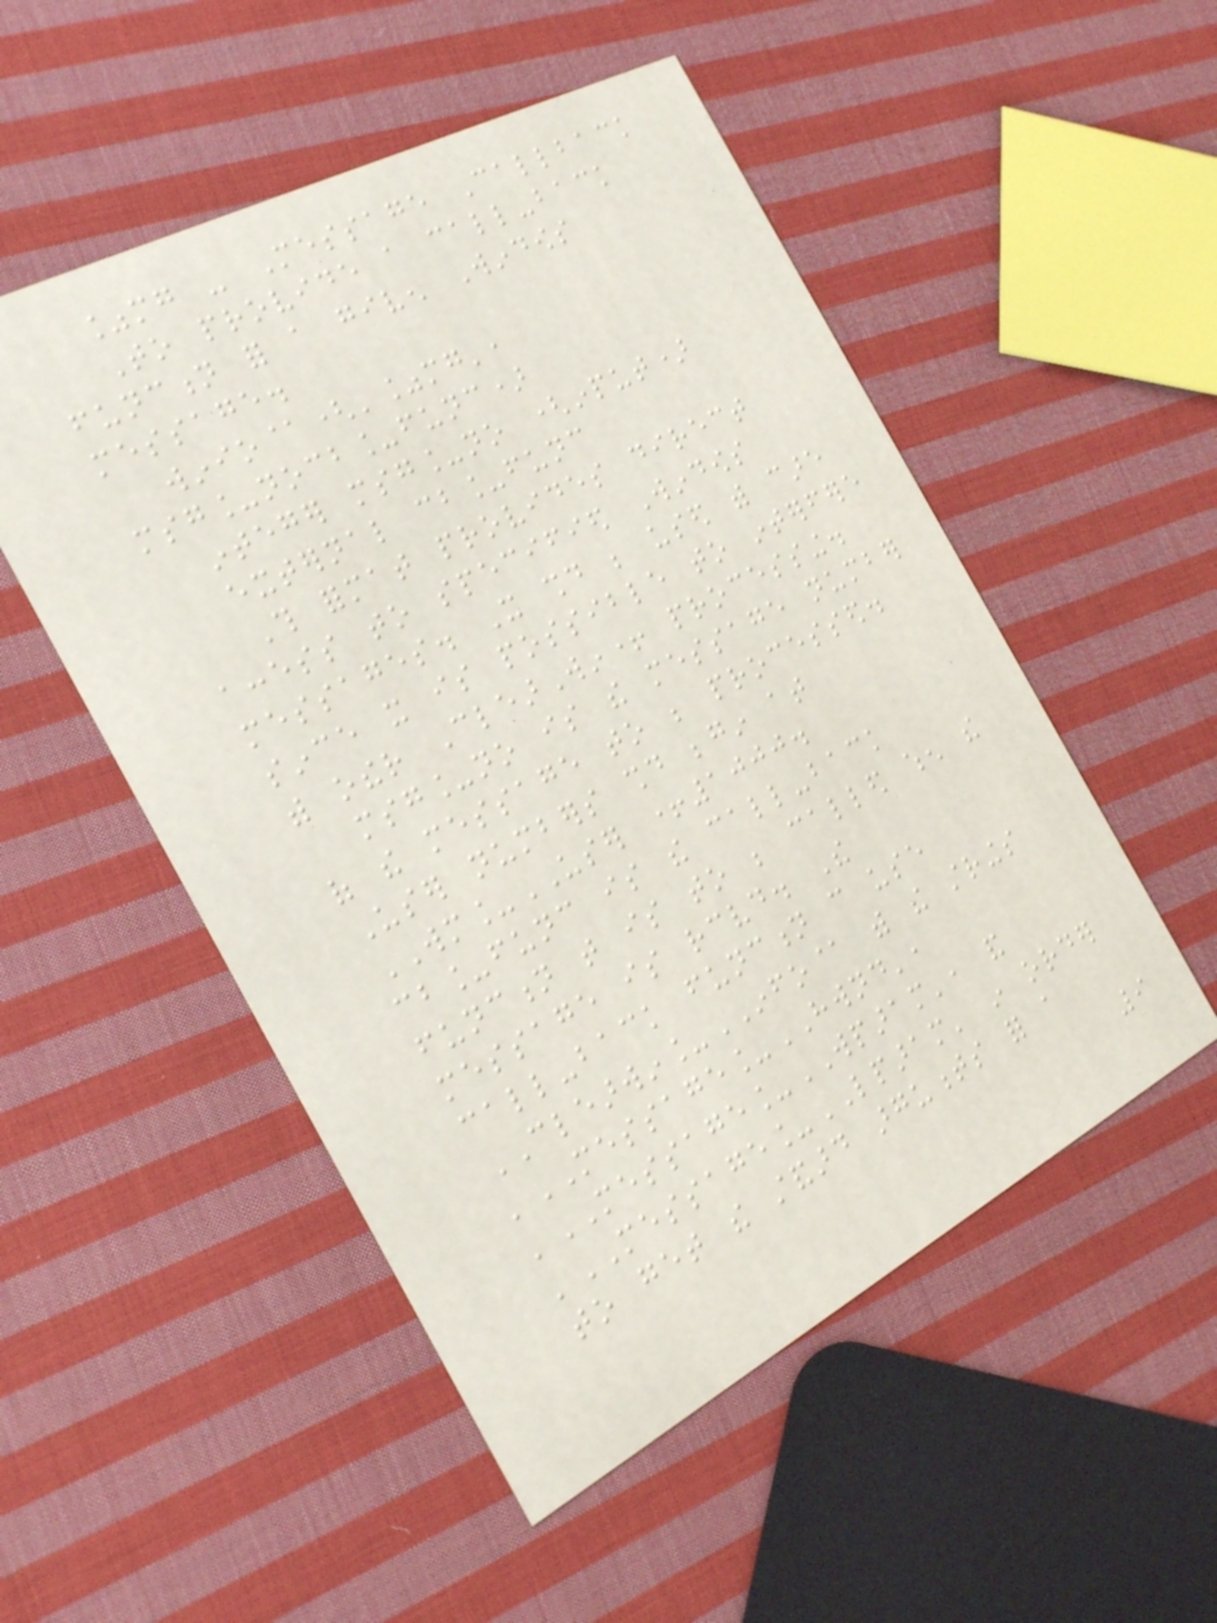%mg - Message Callback
To provide a call-back
function for a given Windows
message.
winio@('%mg',
msg_nocb_func)
integer msg_no (input)
external cb_func
This format provides direct
access to specified Windows
messages. It should be used with care
since it is possible to interfere
with other ClearWin+ processing.
msg_no is the message number
of the message to be processed.
User numbers should begin at
WM_USER +1000.
cb_func is the call-back
function that is to be called when the
message is received. The
call-back function can use
CLEARWIN_INFO@ with the strings
'MESSAGE_HWND',
'MESSAGE_WPARAM', and
'MESSAGE_LPARAM' in order
to get the standard arguments for a
9
